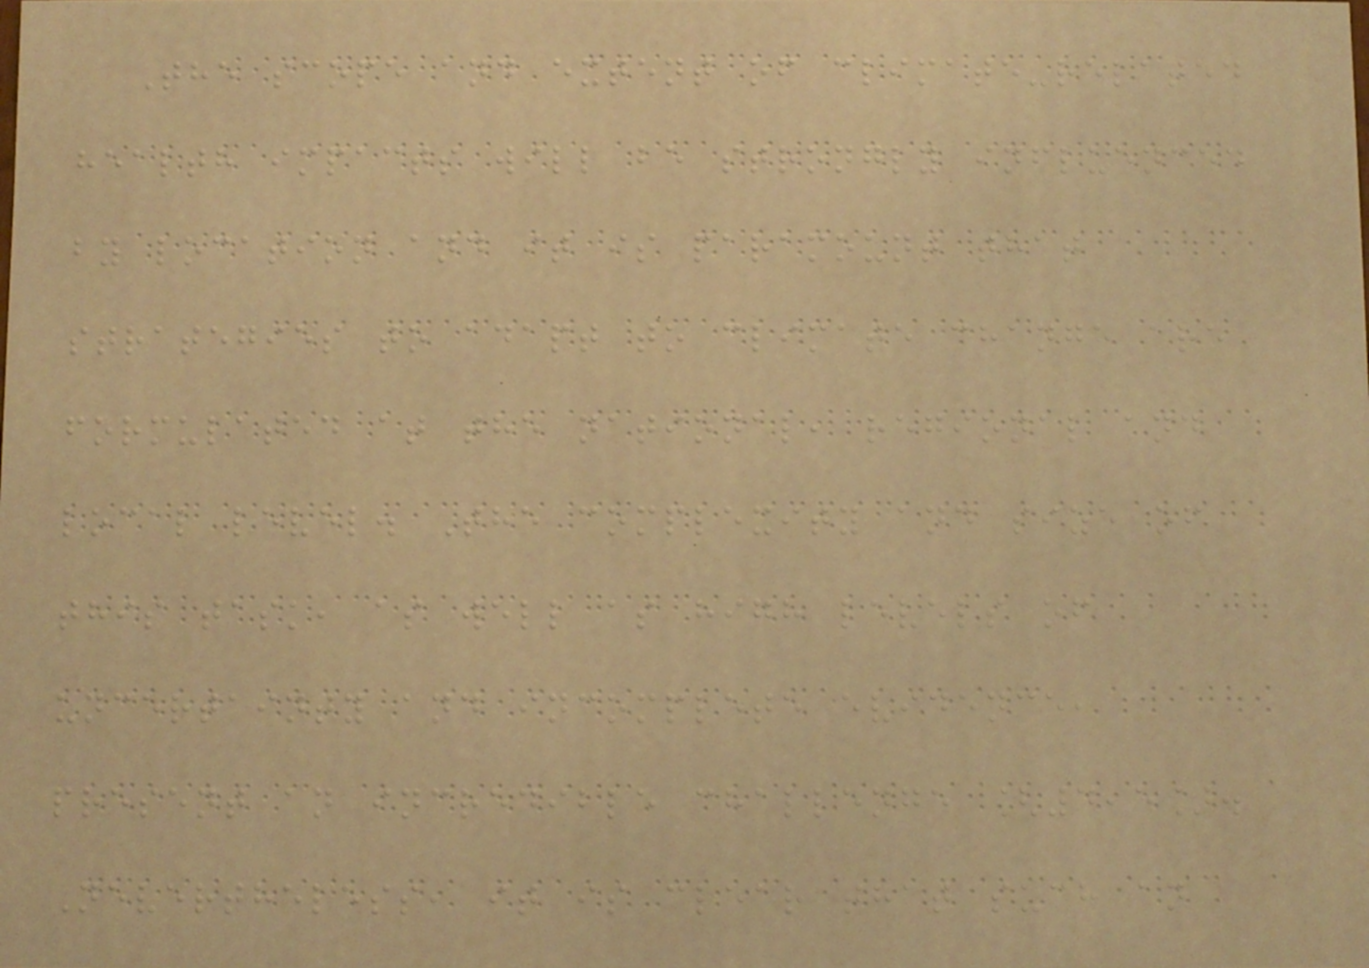The scope and extent of climate-related
health impacts will be strongly influenced
by location and it is paramount that
strategies to adapt to climate change are
formulated at the national, regional and
local level. The complexity and size of
this task, as well as high levels of
uncertainty and incomplete evidence,
present an incredible challenge [4,5].
Nevertheless, it is clear that such an
